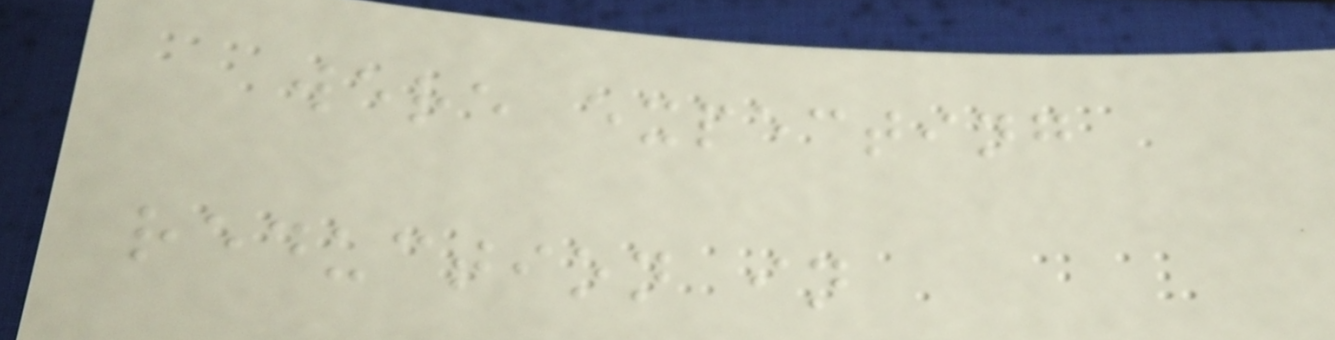were expecting
reduction in
